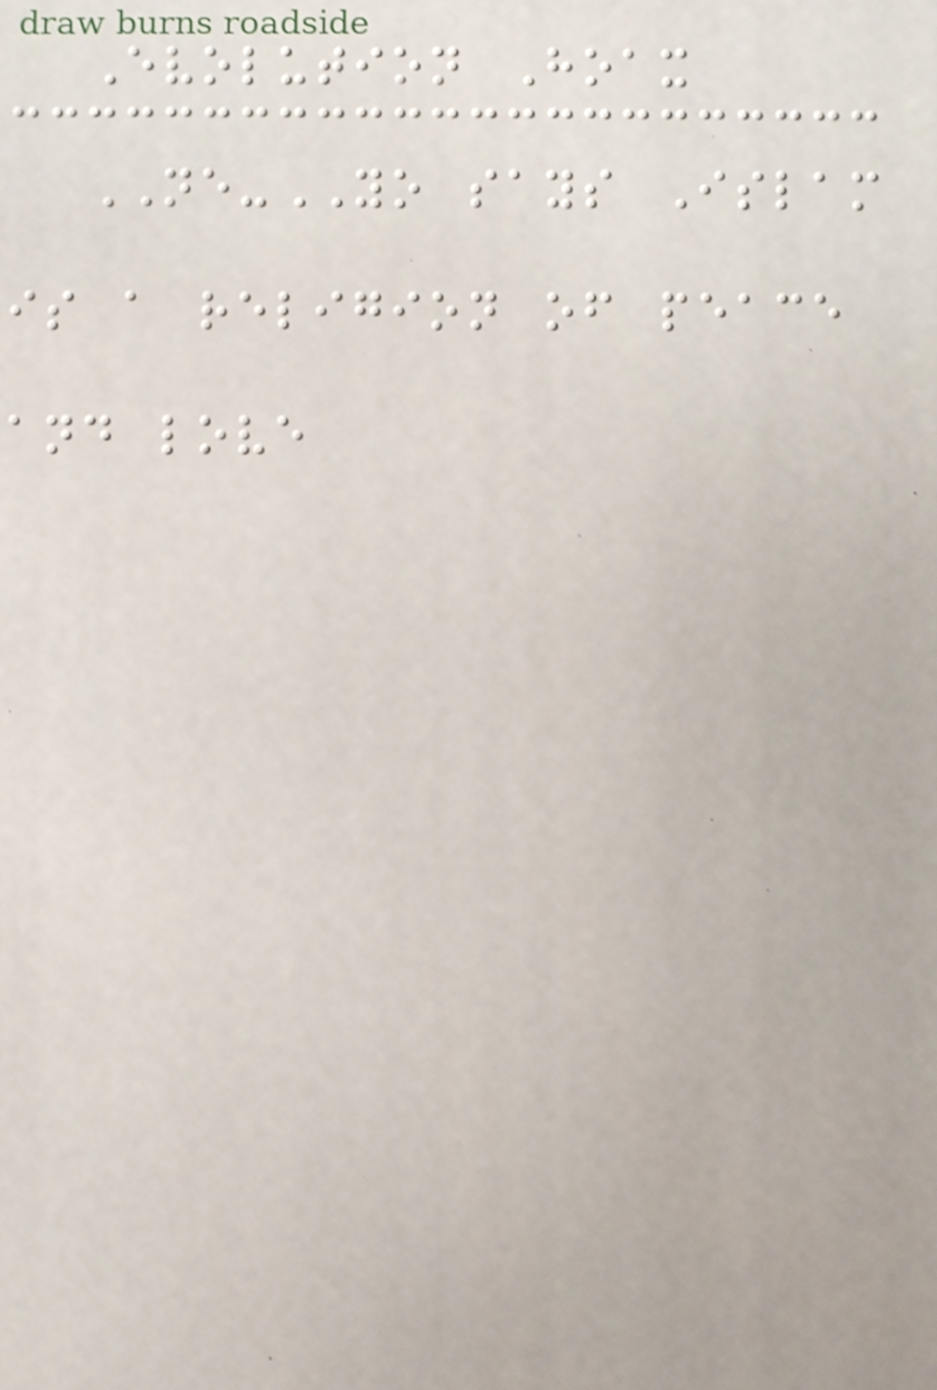Evolution Hoax
NE-YO says Islam
is a religion of peace
and love
